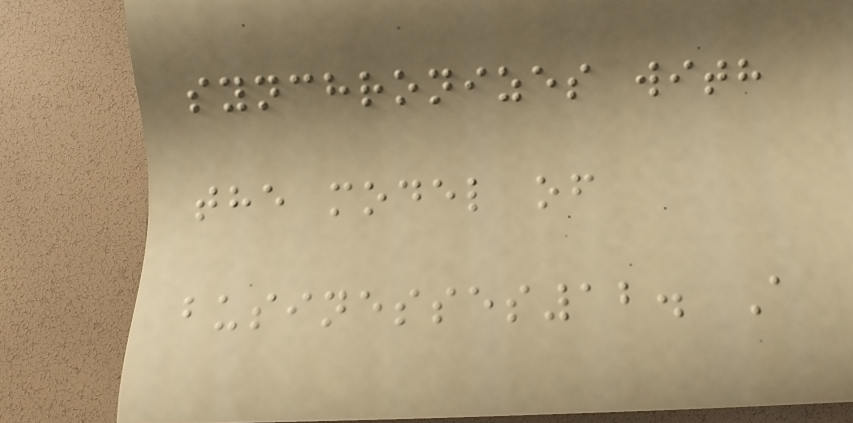synchronizes with
the model of
businesses12. A
